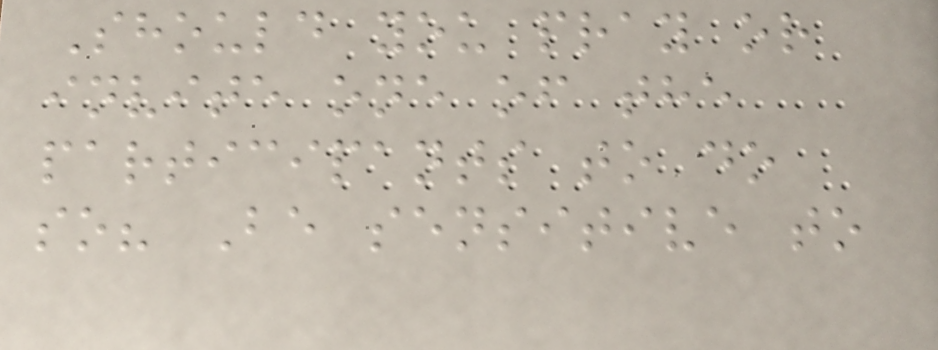Should you pray or
invite one of the
participants to do
so? Be sensitive to
